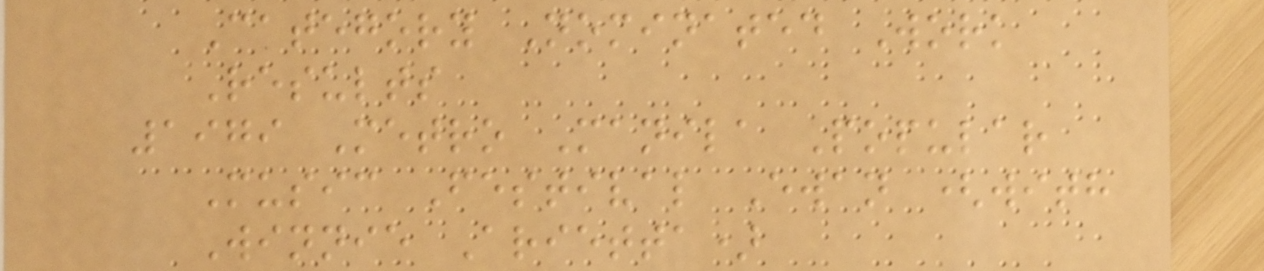Category Nominated Work
Results
1979 Metro Manila Popular
Music Festival Ewan (with
Winnie Arietta)
